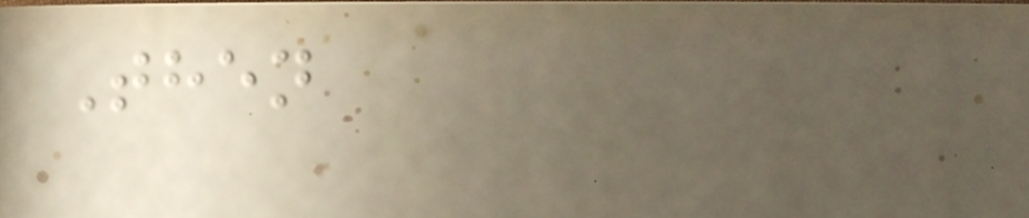Then
